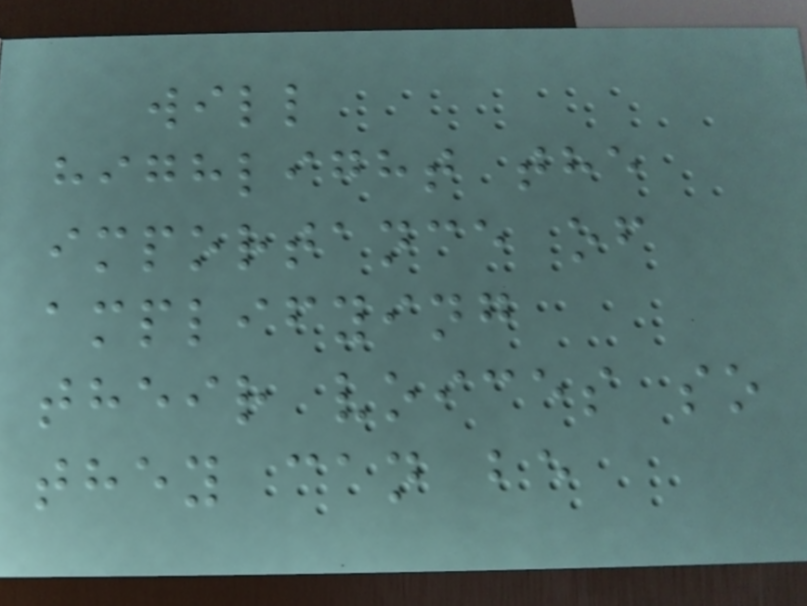will
highlight the
importance of
amplifying
their voices so
they can be
